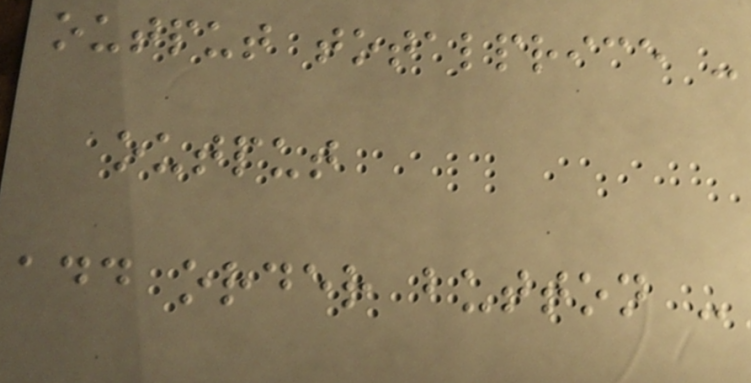output totalprice -
output
add order button -
